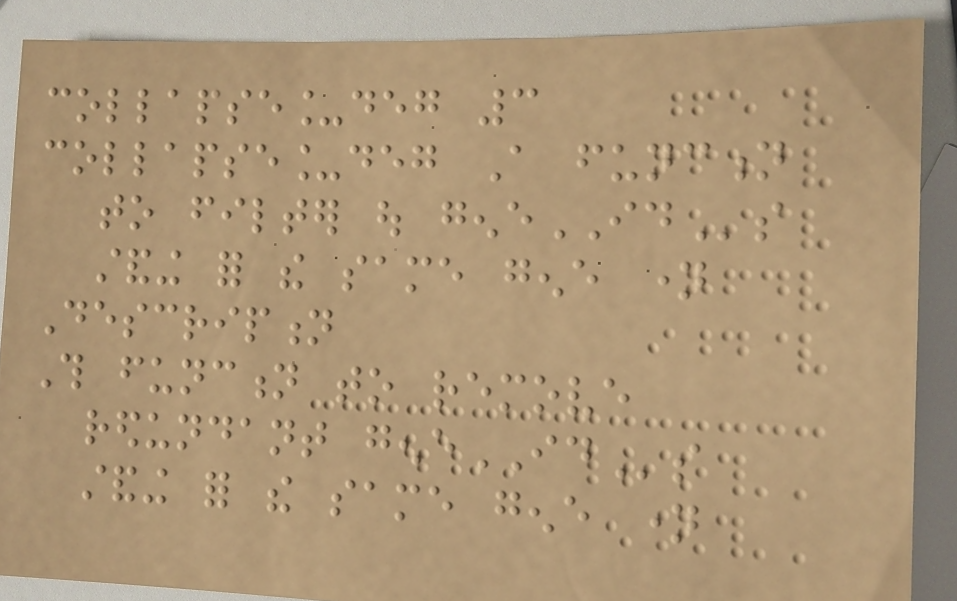collapse_deg 3
collapse_deg A function
to filter out geneIDs
standing for the same gene name
Description
This function to remove
redundant geneIDs
standing for the same gene name
